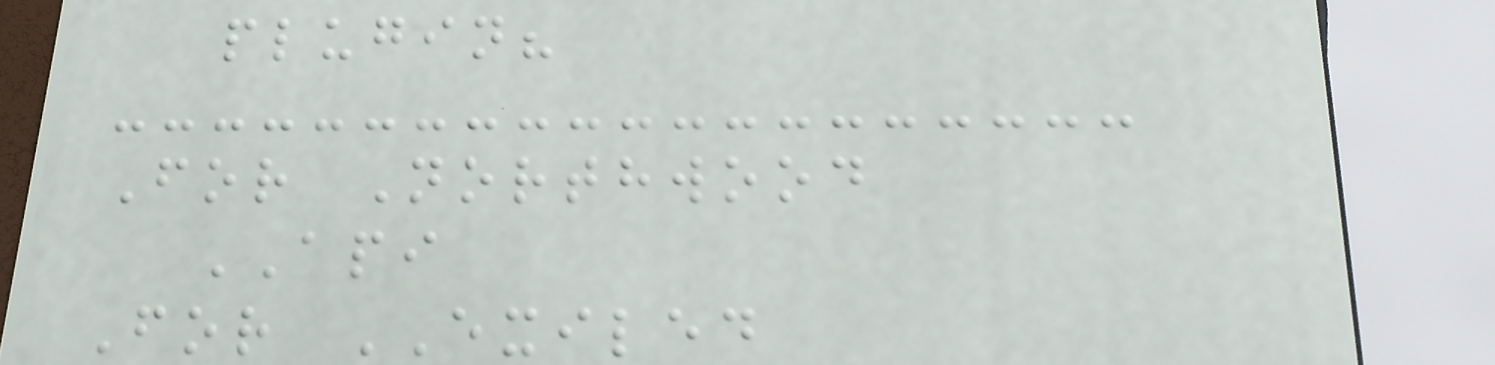plugin?
For Northwood
API
For EXILED
